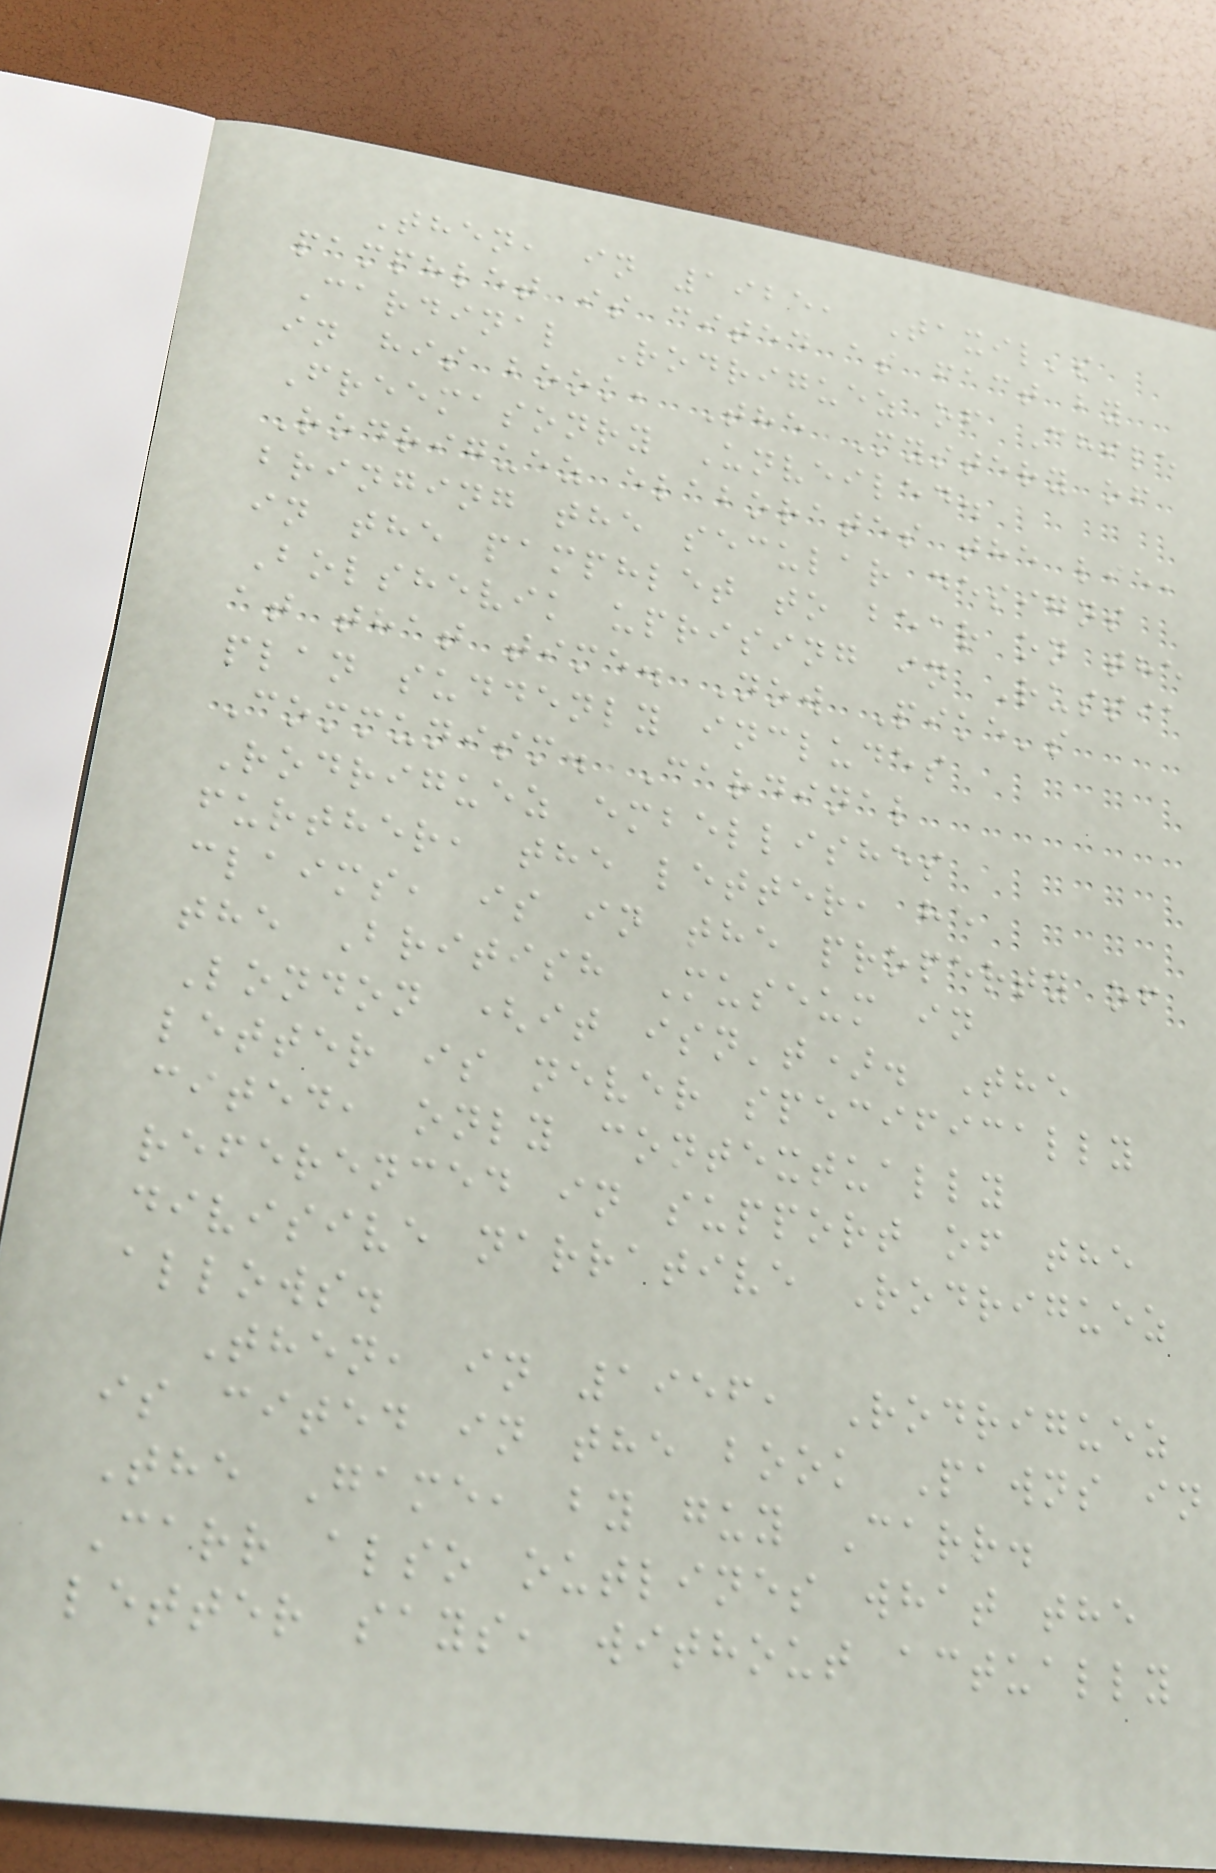Then, in 1925, Taxil's
pamphlet is cited as fact by
Cardinal Rodriguez of Chile
in his book, The Mystery of
Freemasonry Unveiled.
Rodriguez elaborates the lie,
bringing the secular designs
in the pamphlet to bear on the
Bolshevik uprising in Russia
at that time. Now Pike's
plan suddenly includes
Communism. Cardinal
Rodriguez embellishes
further, the letter, he
claims, is in the property of
the British Museum in
London (it isn't). The
letter is never specifically
cited, only contextually
referenced in support of the
divisive narrative Rodriguez
allows.
Then, in 1956, Rodriguez
is cited in the book Pawns in
The Game, by guy Carr.
Carr also outlines what the
letter says, without actually
